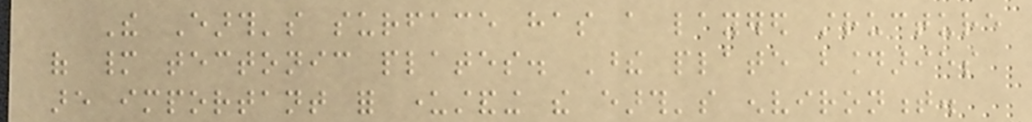The Earth's surface has a layered structure
of many tectonic plates. These plate boundaries
are important for understanding the earth's environment.
